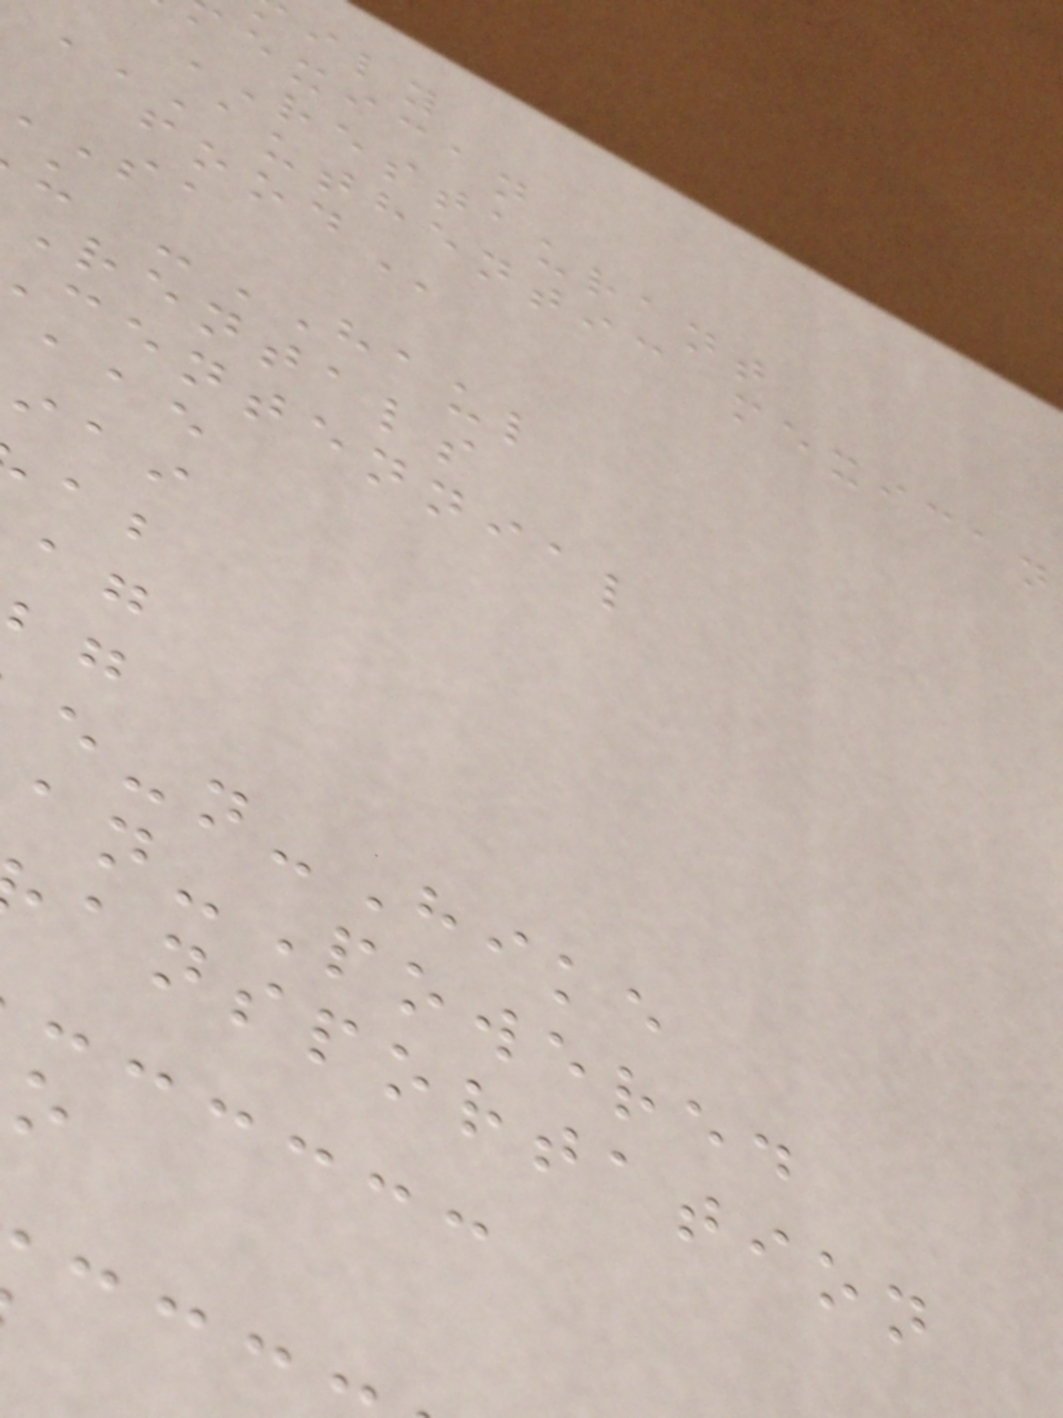exican
RESTAURANT
AUTHENTIC MEXICAN
u -HAUL
rentals
centennial
e-n-Hike
an-Powered
ansportation
